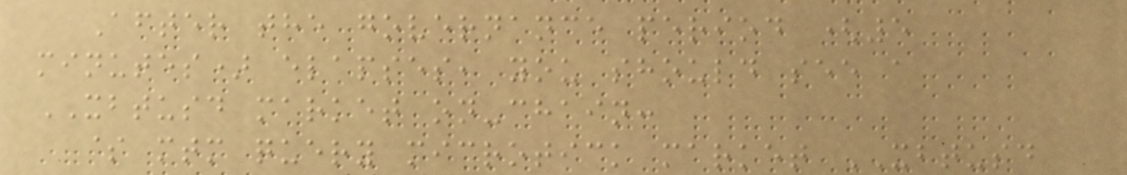After the governance period (5
minutes) elapses, you should see a
XBTUSD market on-chain:
$ mtm query microtick market XBTUSD
